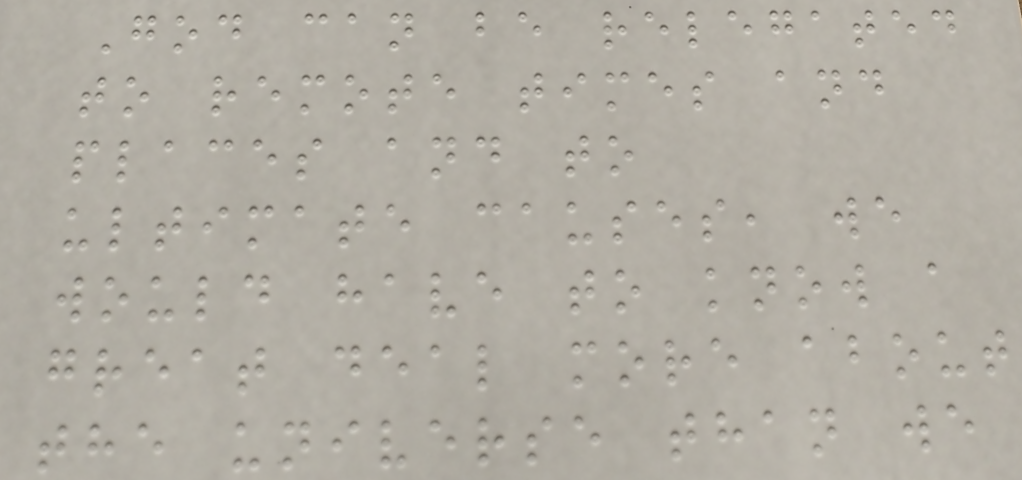God can be relegated
to remote times and
places and to
ultimate causes, we
would have to know a
great deal more about
the universe than we
